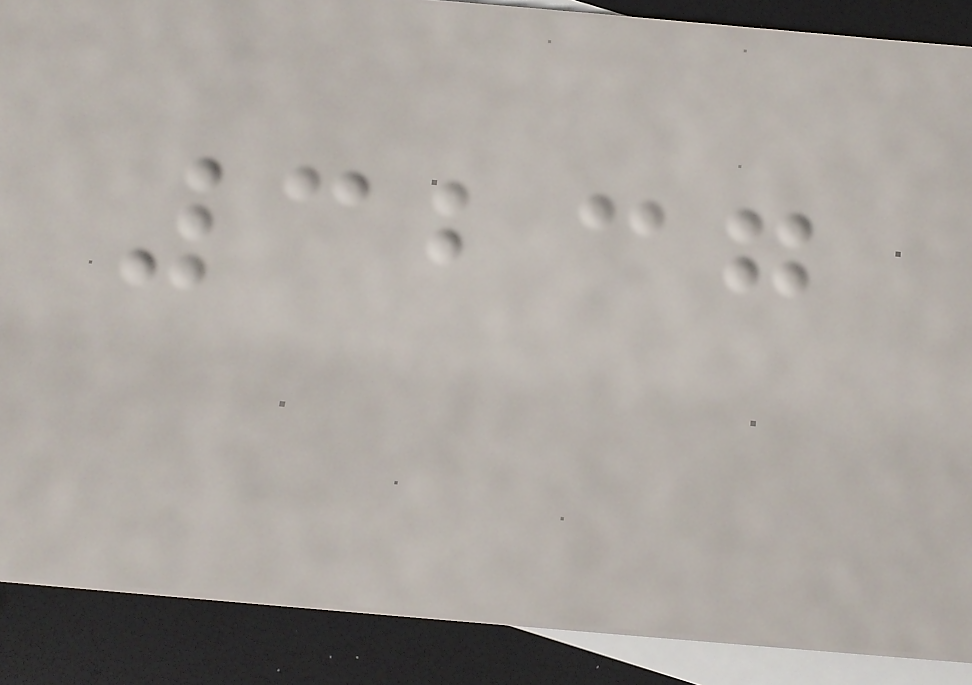3237
